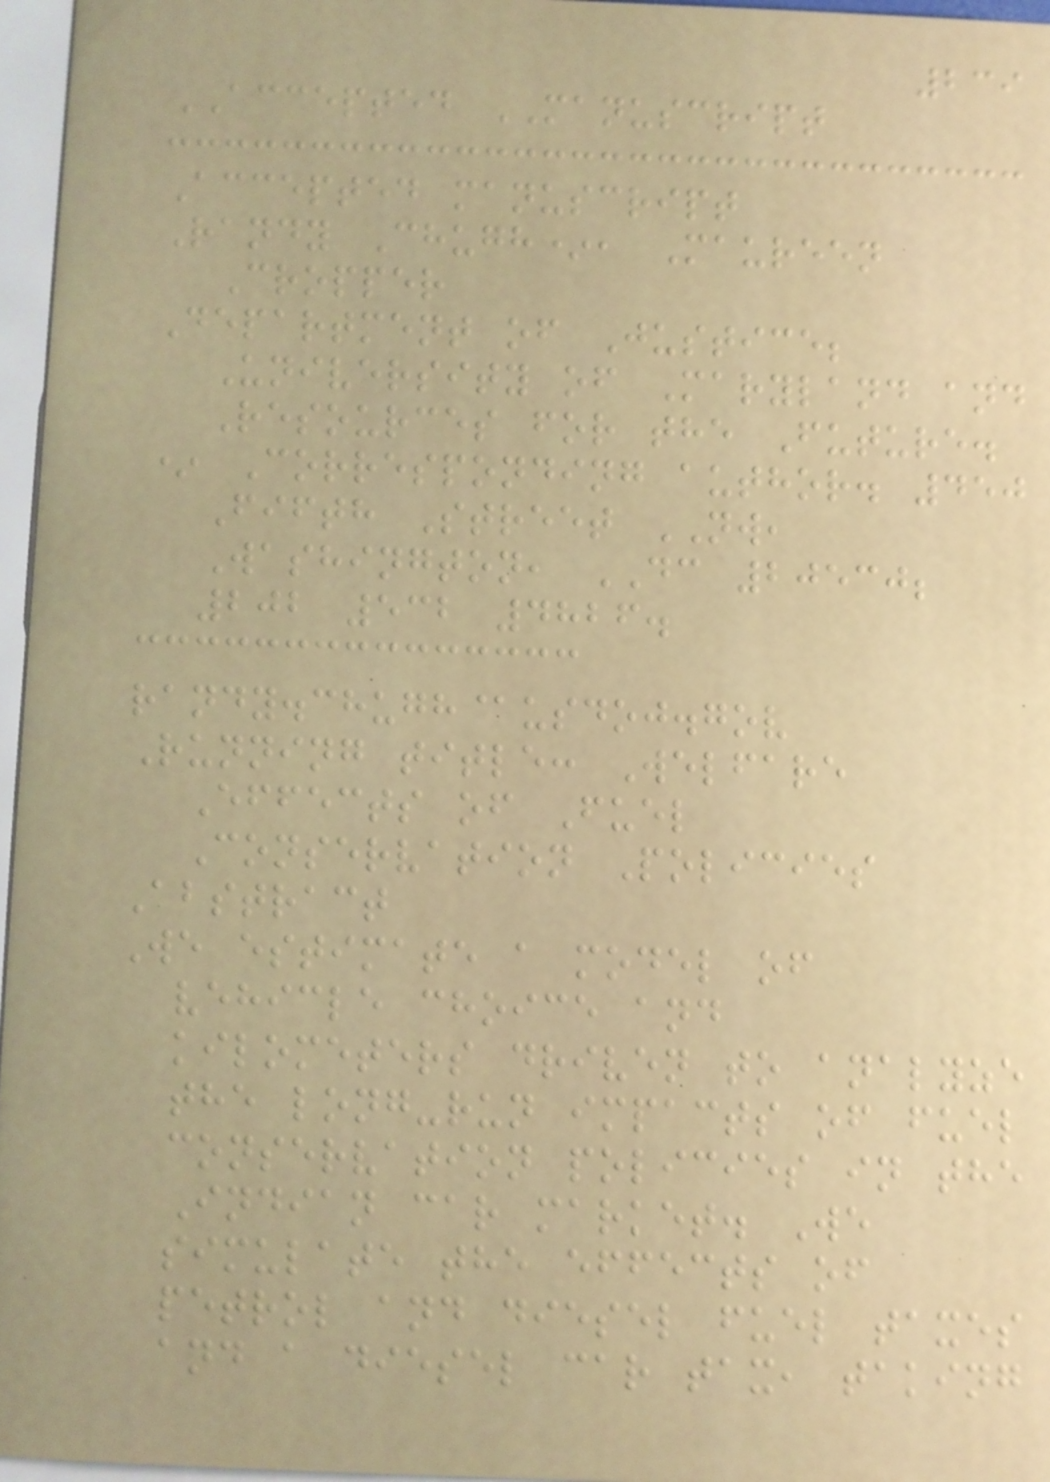239
ACCEPTED MANUSCRIPT
Accepted manuscript
Randy Chugh*, Maureen
Cropper
Department of Justice;
University of Maryland and
Resources for the Future.
* Corresponding author. 450
Fifth Street NW,
Washington, DC 20530;
202 532 4826.
randy.chugh@usdoj.gov
Running title: Welfare
Effects of Fuel
Conservation Policies
Abstract
We estimate a model of
vehicle choice and
kilometers driven to analyze
the long-run impacts of fuel
conservation policies in the
Indian car market. We
simulate the effects of
petrol and diesel fuel taxes
and a diesel car tax, taking
